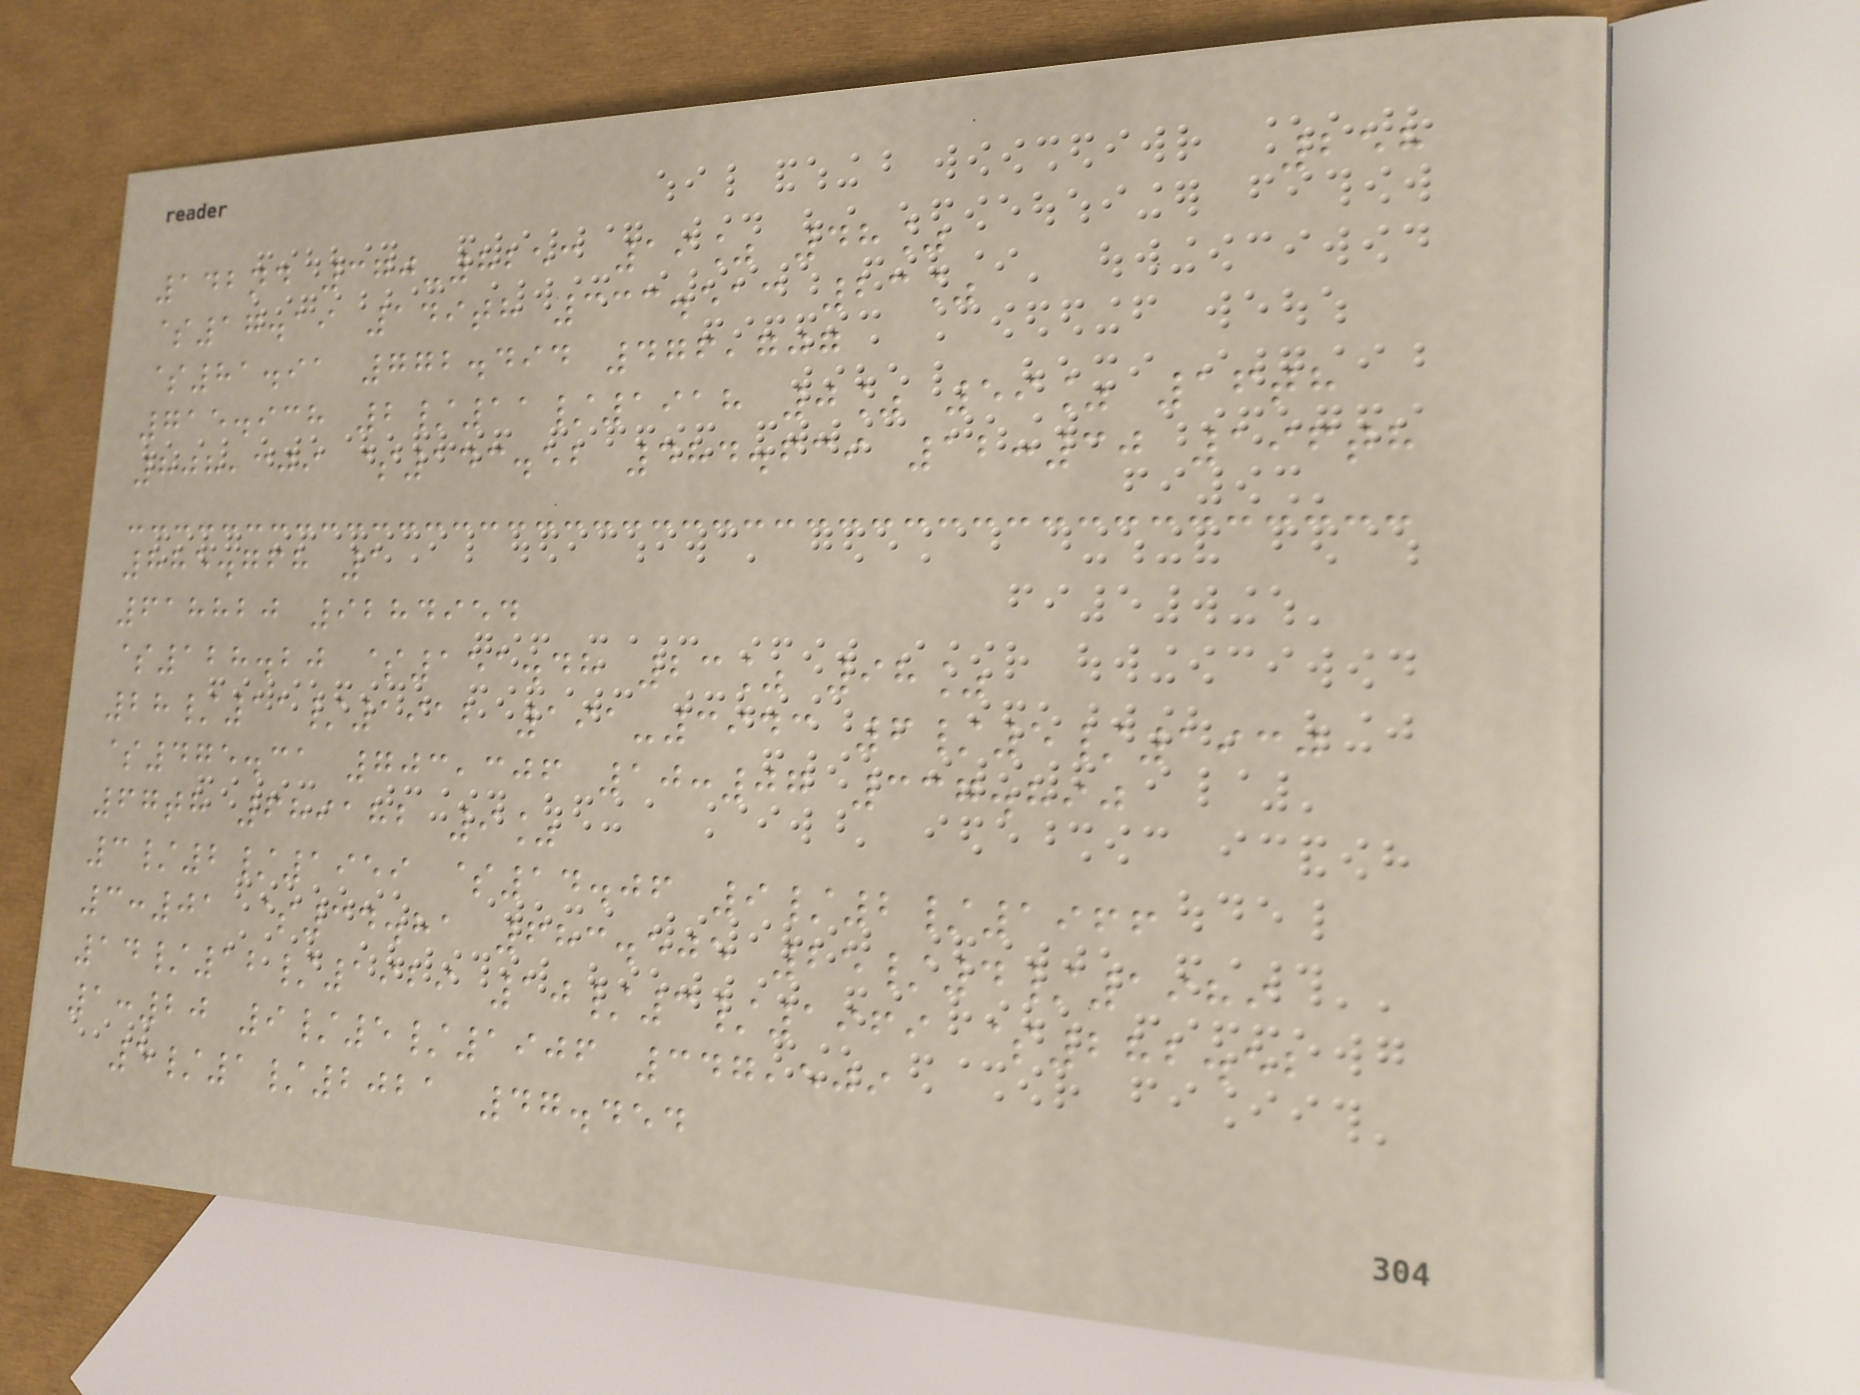258
142nd 370-8253 19% 48%
$17.19 149th 333.513 23%
$81.91 772.494 476,707
715.938 2/11/1918 0% 59% 16th
808,309 $143.52 484.639 12:30 196th
885.768 1
618820 9284954
$128.20 $151.48 23% 98%
28/11/1912 191-3943 6/5/1930
$475.31 703,306 10:07 337.890
67th 689182 9%
3/2/1959 $14.06 9/2/1966
3:01 $34.81 683.505 25/4/1989
14/12/1929 10/3/1969 $282.52
1:20 9/5/1906 347,509
5/1/2021 47.454
